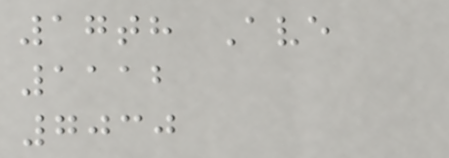17th Ave
1112
7030
